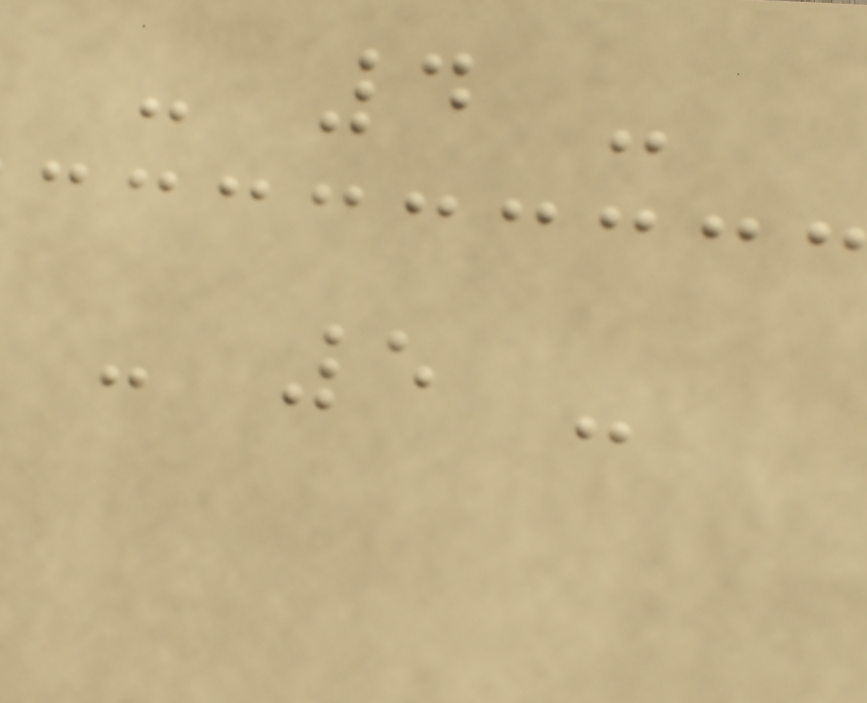- 4 -
- 5 -
